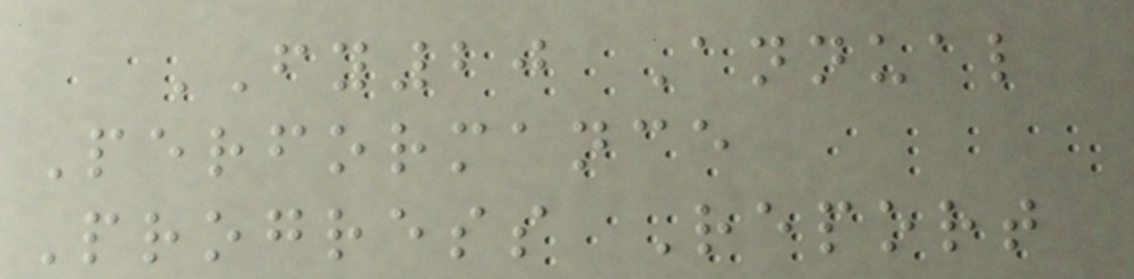FY20 Annual
Performance
Progress Report
